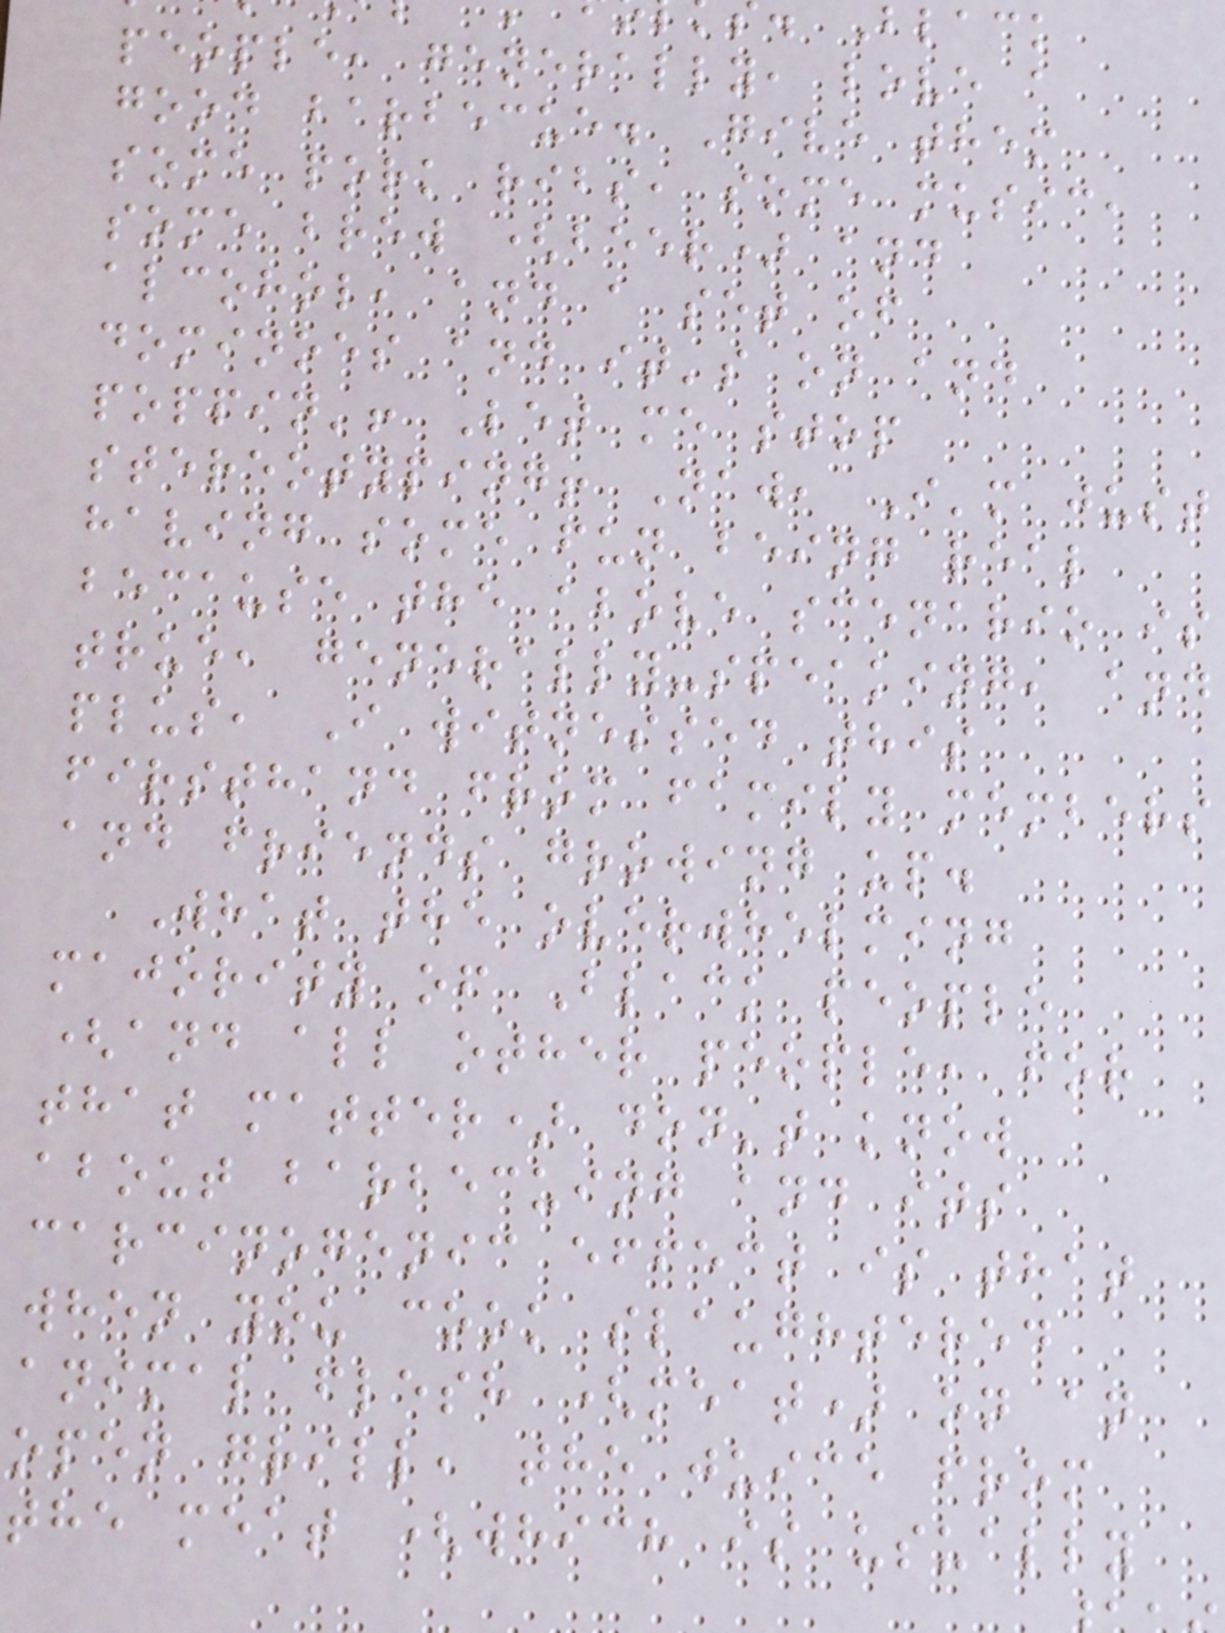people, generally, love a
good barbecue. Give them
some pork ribs, some music,
some brew (beer) and
alcohol, and a set of
dominoes and it's on and
poppin'! Let me stop
stereotyping! Naw, I'm just
having some fun being real
because the above scenario is
true, generally-speaking, and
plus, I witnessed this
firsthand from family members
and friends growing up.
What the overwhelming
majority of Black people
(and all other people, for
that matter) don't know
about barbecuing and its
carcinogenic effect is that
when you cook slaughtered
animal flesh (meat) on an
open grill, the juice from
the meat (which is usually
